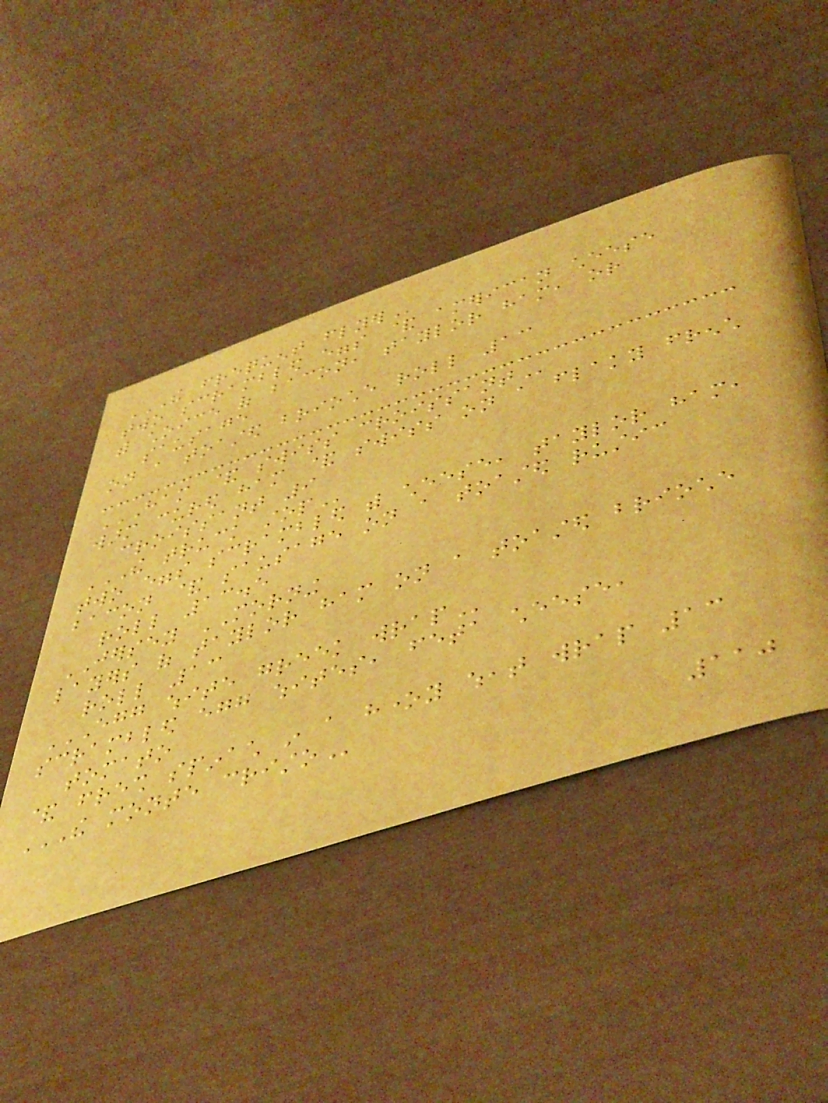THE FREQUENT FLYER
two scrambled eggs & american cheese
with choice of bacon, taylor ham, or
sausage
on a toasted brioche roll 13
HAM & SWISS CROISSANT
warm cured ham & swiss on a flaky french
croissant 9
THE TRUCK STOP
two eggs scrambled with cheese, taylor ham,
bacon & sausage on a toasted rustic
roll 13.5
JERSEY MORNING
layers of taylor ham on a toasted brioche
roll 13
EGG WHITE GREEK WRAP
scrambled egg whites, feta cheese,
tomato
& fresh spinach in a honey wheat wrap 13
THE MONTE CRISTO
110
